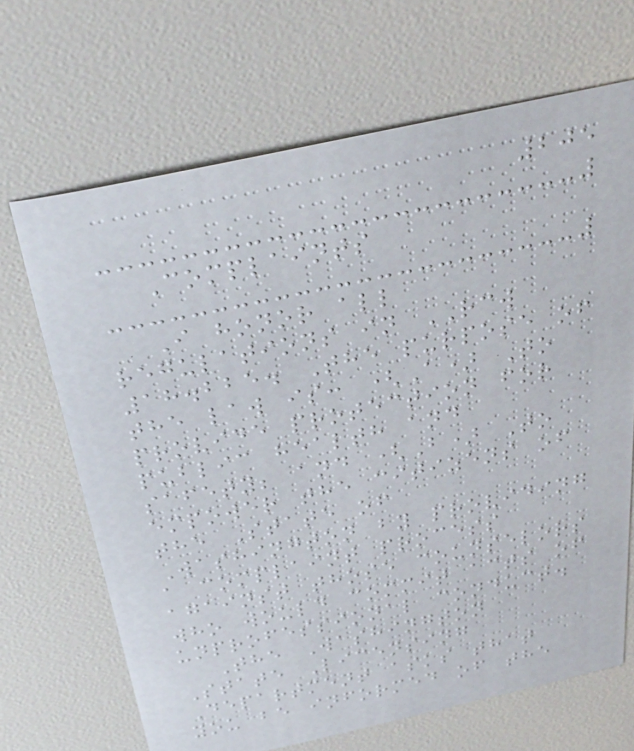205
Complaints
I honor all
regulations in RCW
18.225. The purpose of
the law is: (A) To
provide protection for
public health and
safety; and (B) To
empower the citizens of
the State of
Washington by providing
a complaint process
against those counselors
who would commit acts of
unprofessional conduct.
The Washington
State Licensing
Department asks that
you be informed of the
